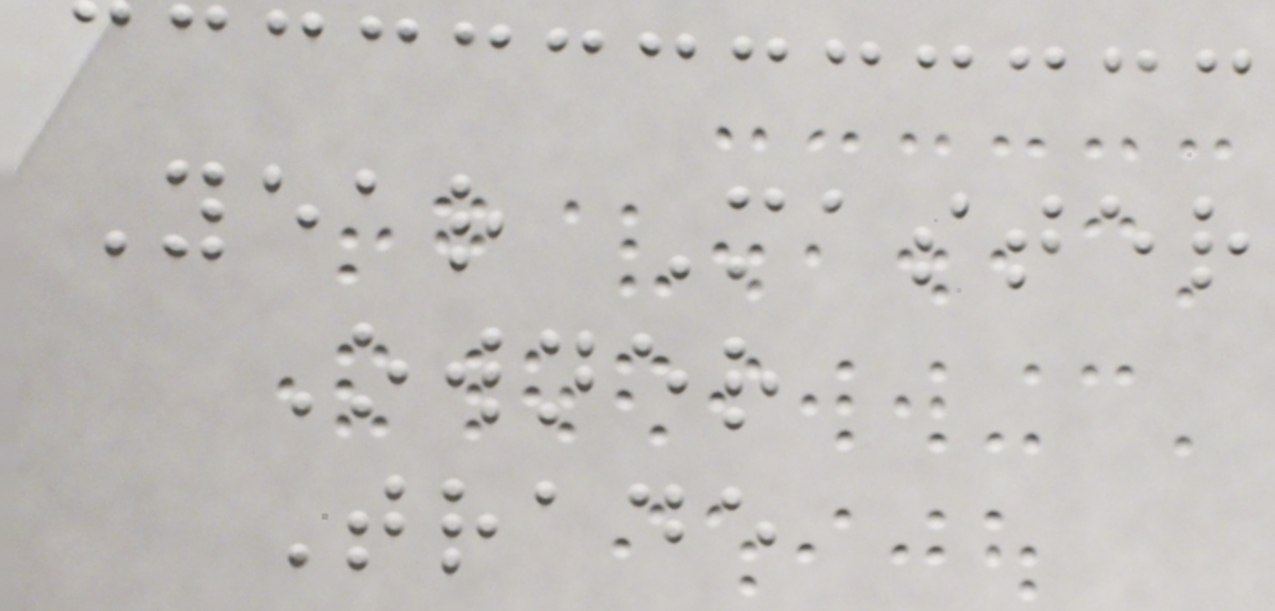Year Master
Owner
Trade
